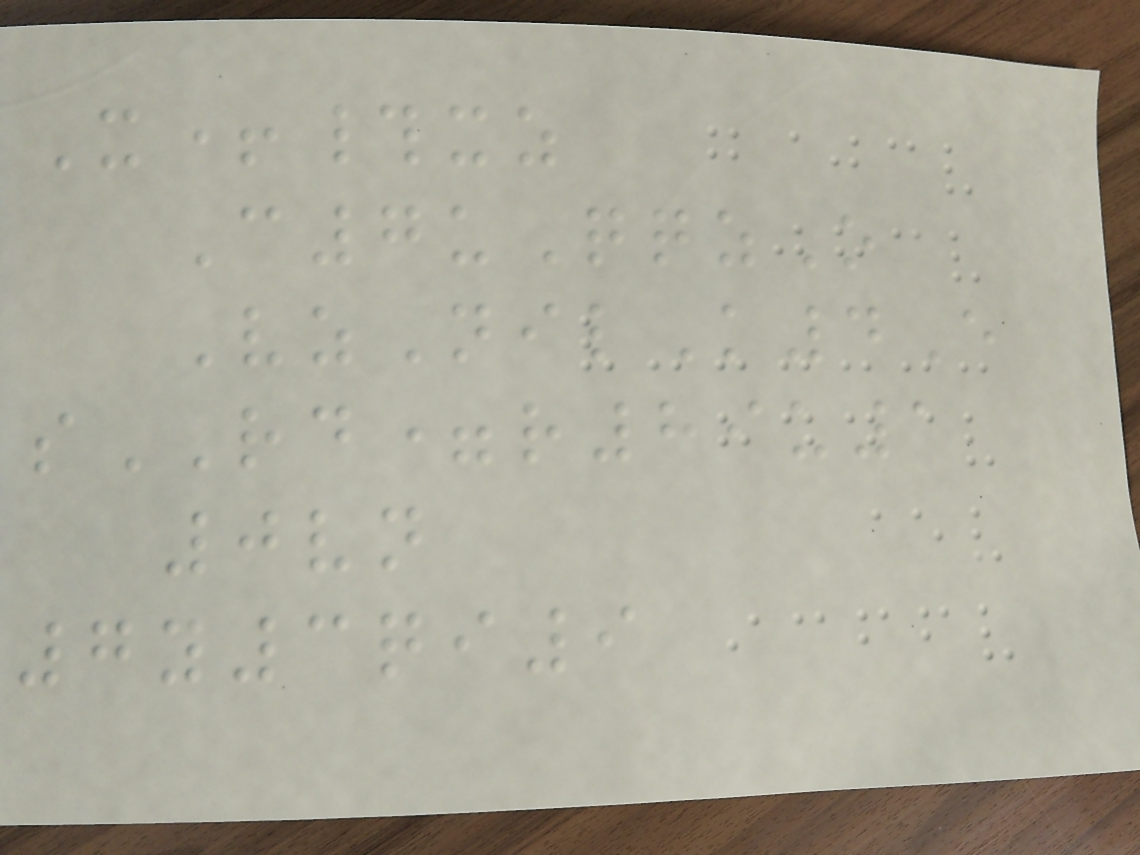X+#xz
C7uQqzO
VzNilK4E
sRD=r89u1
0vn
7y3qi9
